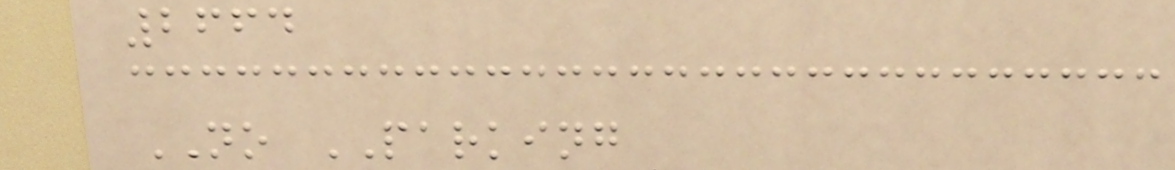2664
NO PARKING
